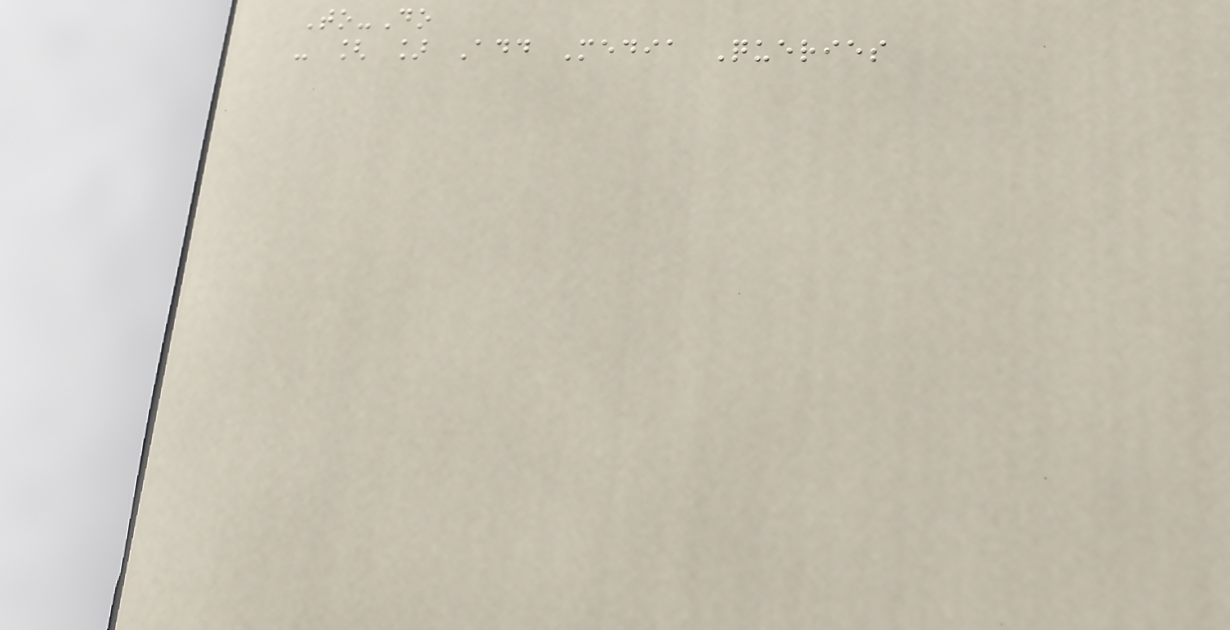To-Do
- [ ] Add Media Queries
